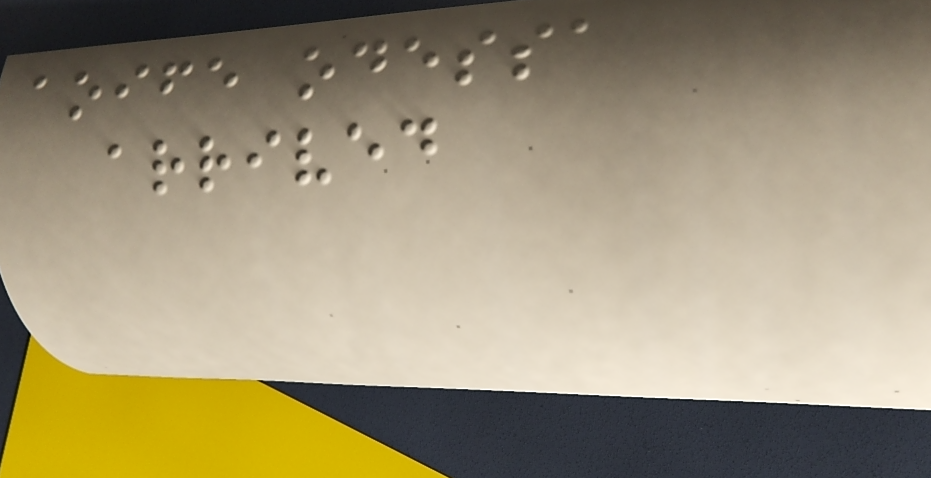aoife odessa
arrived
